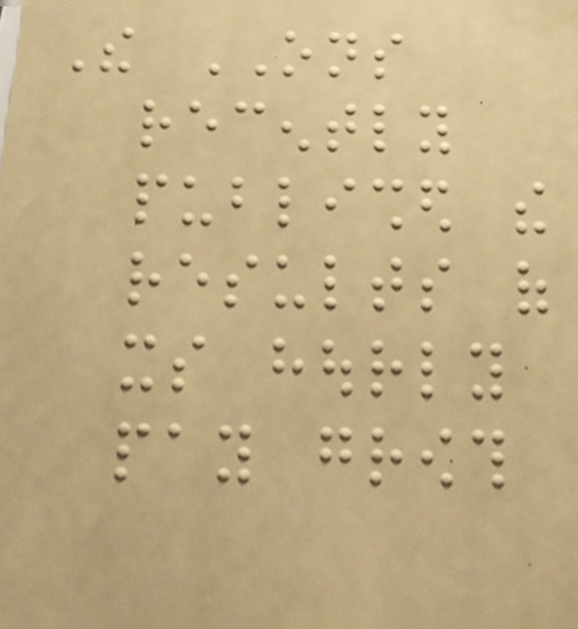The ONS
recently
published the
results of
its hourly
pay growth
